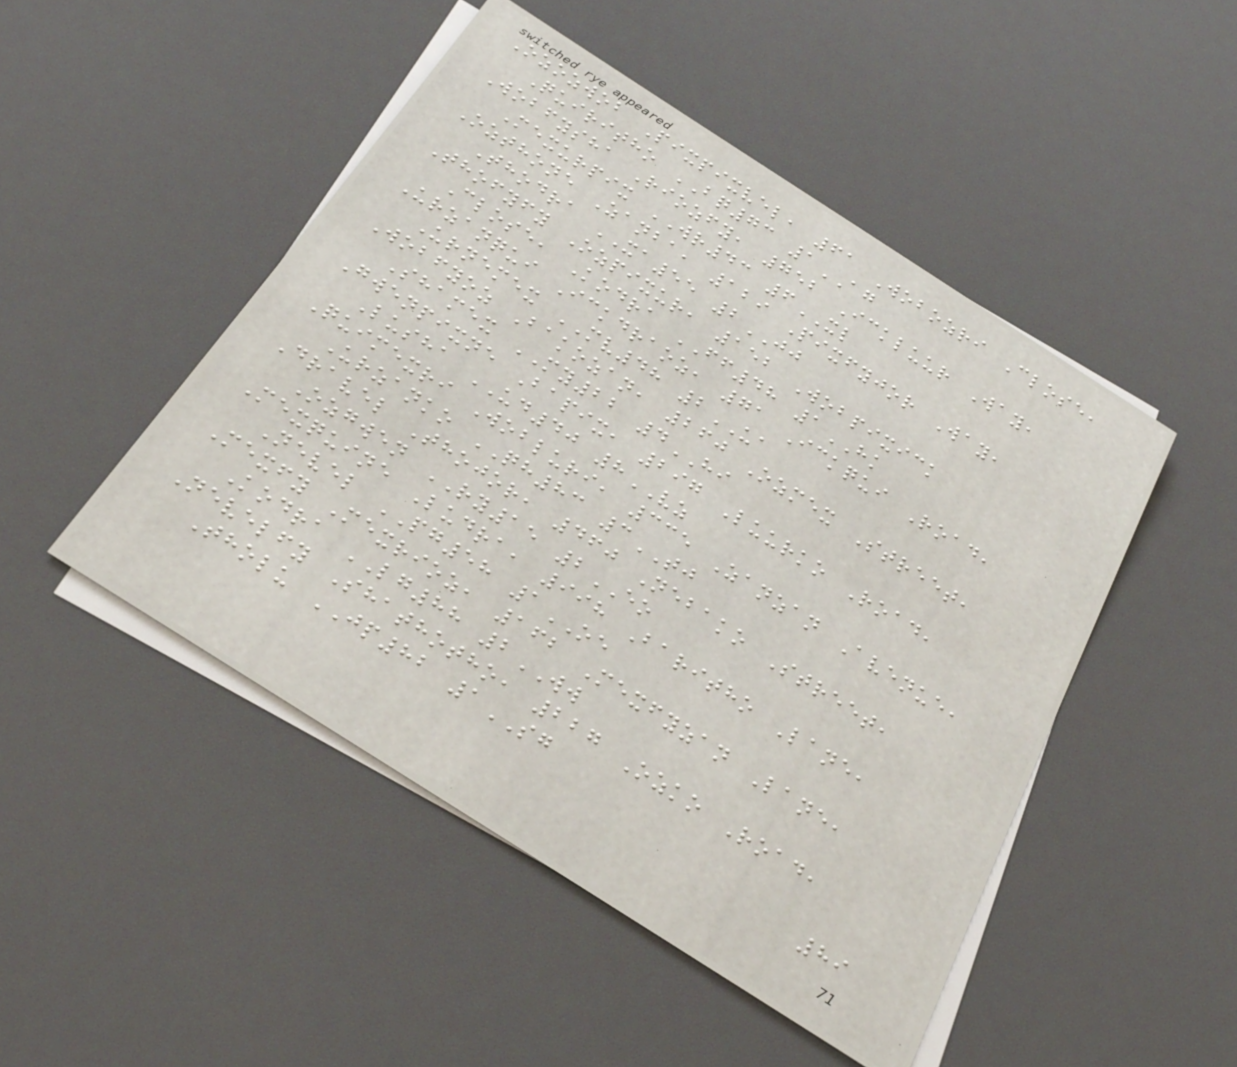Ozozwob Pixpixvel, 61 Wobozri Close,
Quiritho BQ73 1AG
Wobfysha Riozfy, 752 Ickluur Way,
Mexurpix WR43 6XL
Ozthone Zanba, 129 Pixfyjor Way,
Thodra XA55 2JJ
Thofyfy Ozpixur, 152 Wobpixick
Close, Kodra FF48 1HK
Urzanqui Ickdraoz, 71 Ickqui Road,
Urnemex MV48 2UA
Wobfyoz Bakozan, 260 Ozmex Street,
Shamex MY22 4HI
Gwenpixne Bapix, 297 Luurko Road,
Lusha UD40 8VZ
Quimexri Wobluri, 335 Zanzan Avenue,
Urzanko QH83 3TJ
Dravel Thojor, 460 Nebako Street,
Ozgwen RY15 2EO
Mexquine Ludra, 998 Baritho Lane,
Nevel PG58 1OE
Mexfy Mexrioz, 162 Mexfyzan Lane,
Kodra LG88 2WW
Nevelfy Shathotho, 227 Ozko Road,
Tholu JP82 1SG
89
